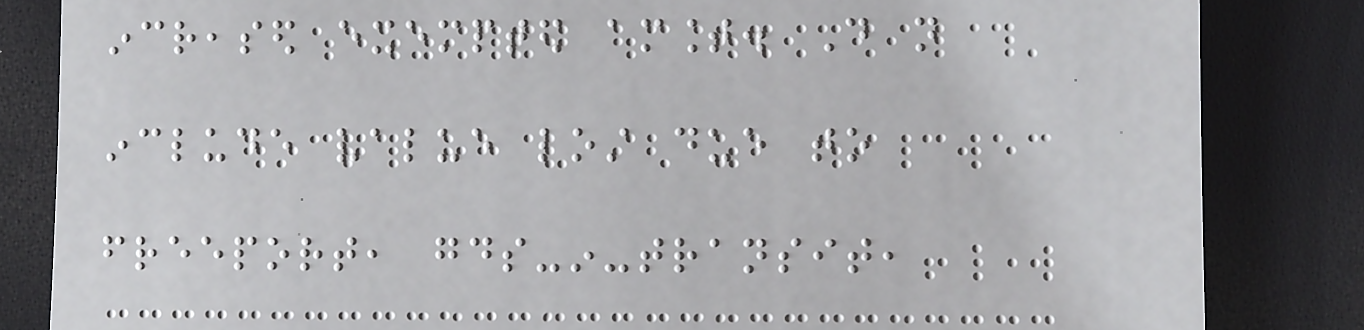increased exempted amount. Do not
include value lost due to
freeport, goods-in-transit,
